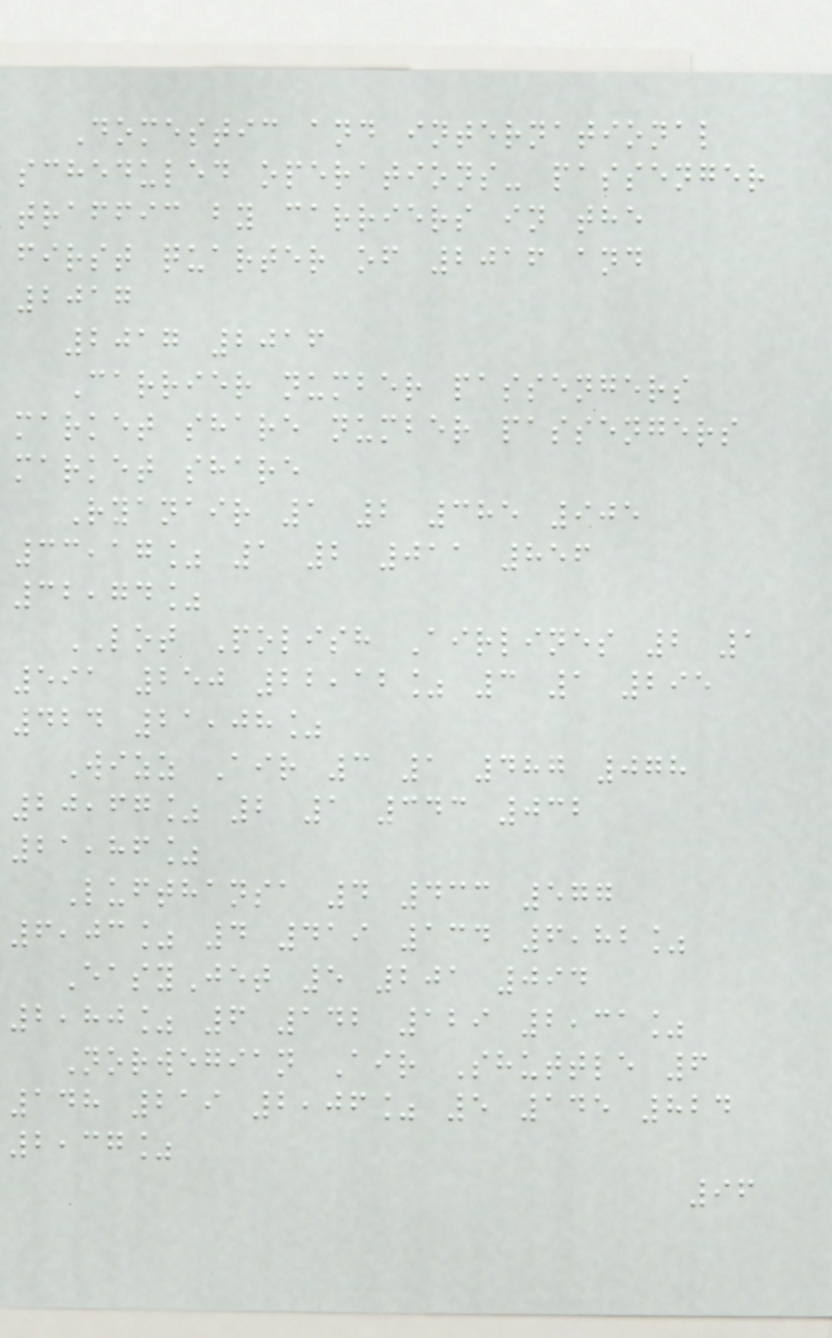Domestic and international
scheduled operations- passenger
traffic by carriers in the
first quarter of 2016 and
2017
2017 2016
Carrier number passengers
market share number passengers
market share
Ryanair 1 2 385 905
33,17% 1 2 011 856
32,74%
LOT Polish Airlines 2 1
591 250 22,12% 3 1 295
424 21,08%
Wizz Air 3 1 487 078
20,67% 2 1 343 032
21,86%
Lufthansa 4 433 577
6,03% 4 419 134 6,82%
EasyJet 5 201 094
2,80% 6 142 129 2,31%
Norwegian Air Shuttle 6
148 219 2,06% 5 145 824
2,37%
96
